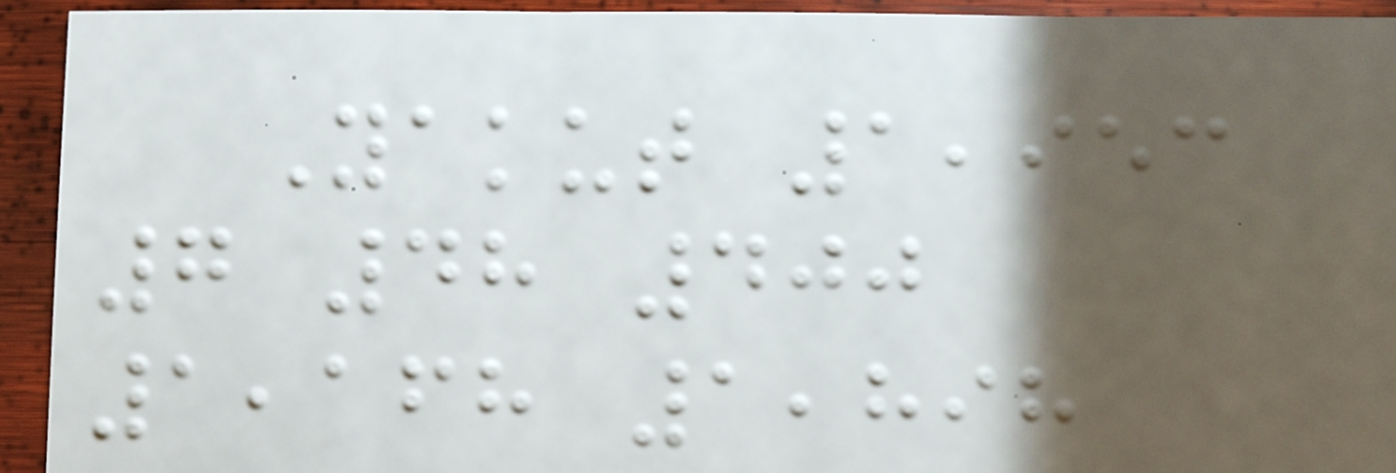Yakut 1,953
7 48 400
1,168 1,898
